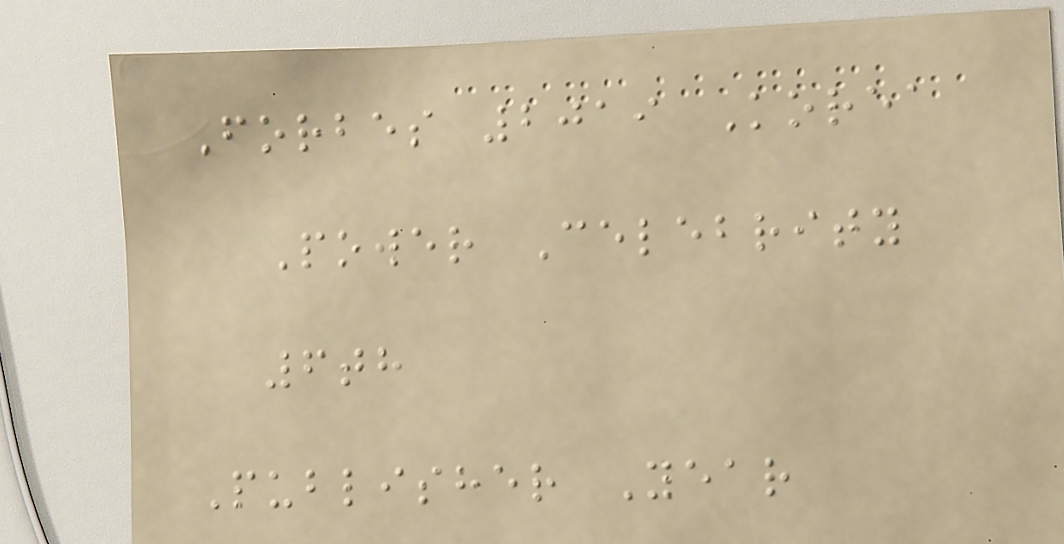Forbes 2019 Korea
Power Celebrity
6th
Publisher Year
